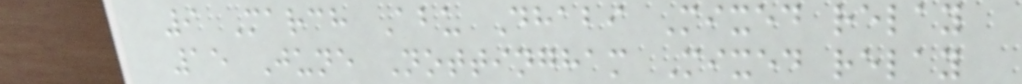9 March Abu Dhabi Mixed relay
15 June Nottingham Mixed relay
